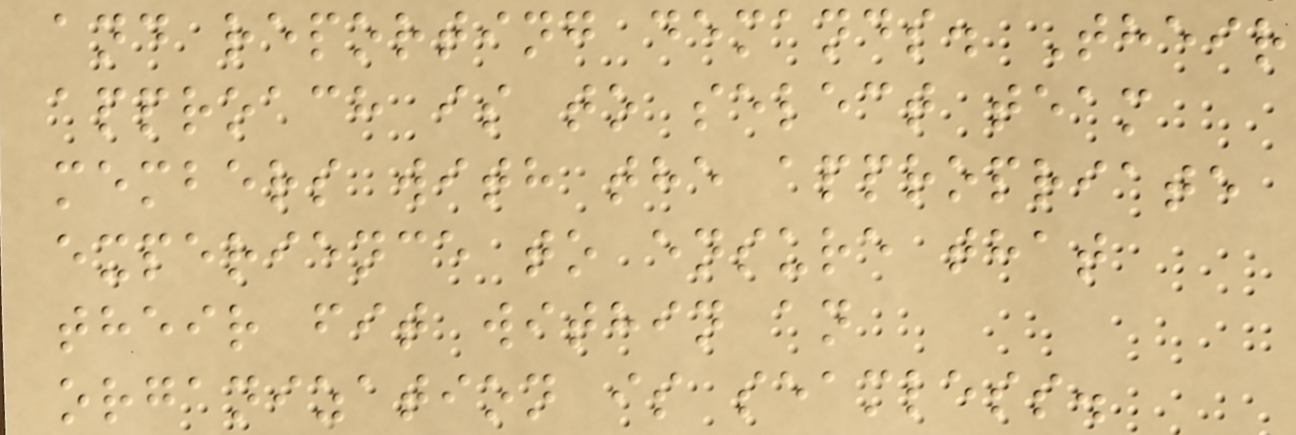and reporting demands. Their
approach is to select team
members with the appropriate
experience to ensure that
their fit within an
organization is seamless.
